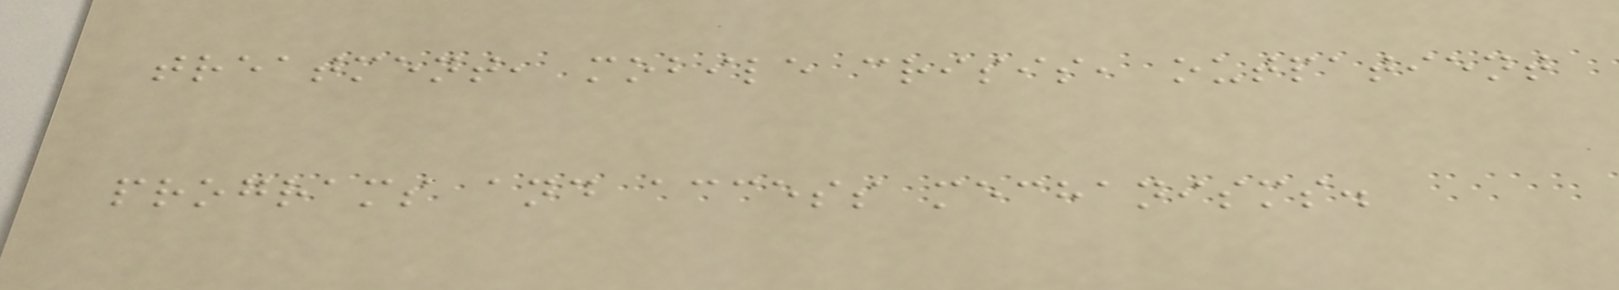treatment, mobile crisis, outpatient
programs and access mechanisms.
